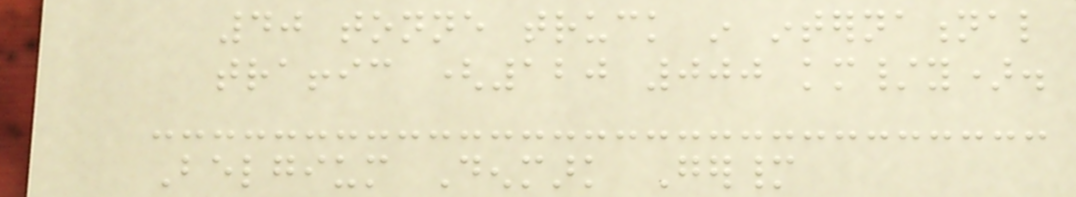40 tonne truck in international
traffic (120 000 km/y).
Belgium Denmark Germany
